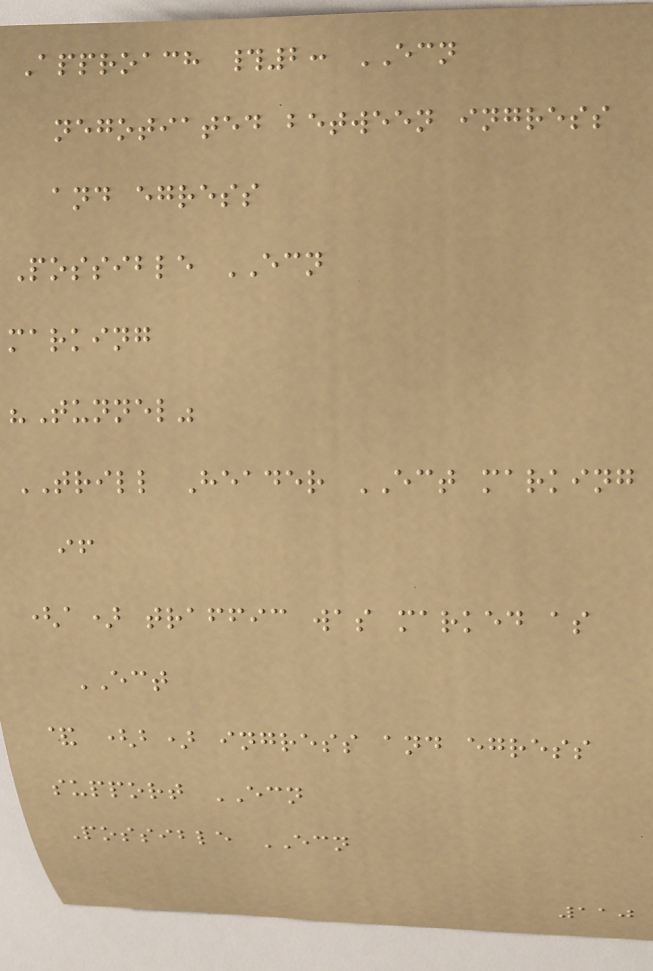Approach #2: ECN
negotiated between ingress
and egress
Possible ECN
marking
"Tunnel"
TRILL Header ECT marking
if
(a) traffic was marked as
ECT
& (b) ingress and egress
support ECN
Possible ECN
110
